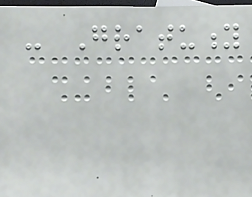- Gratuity
